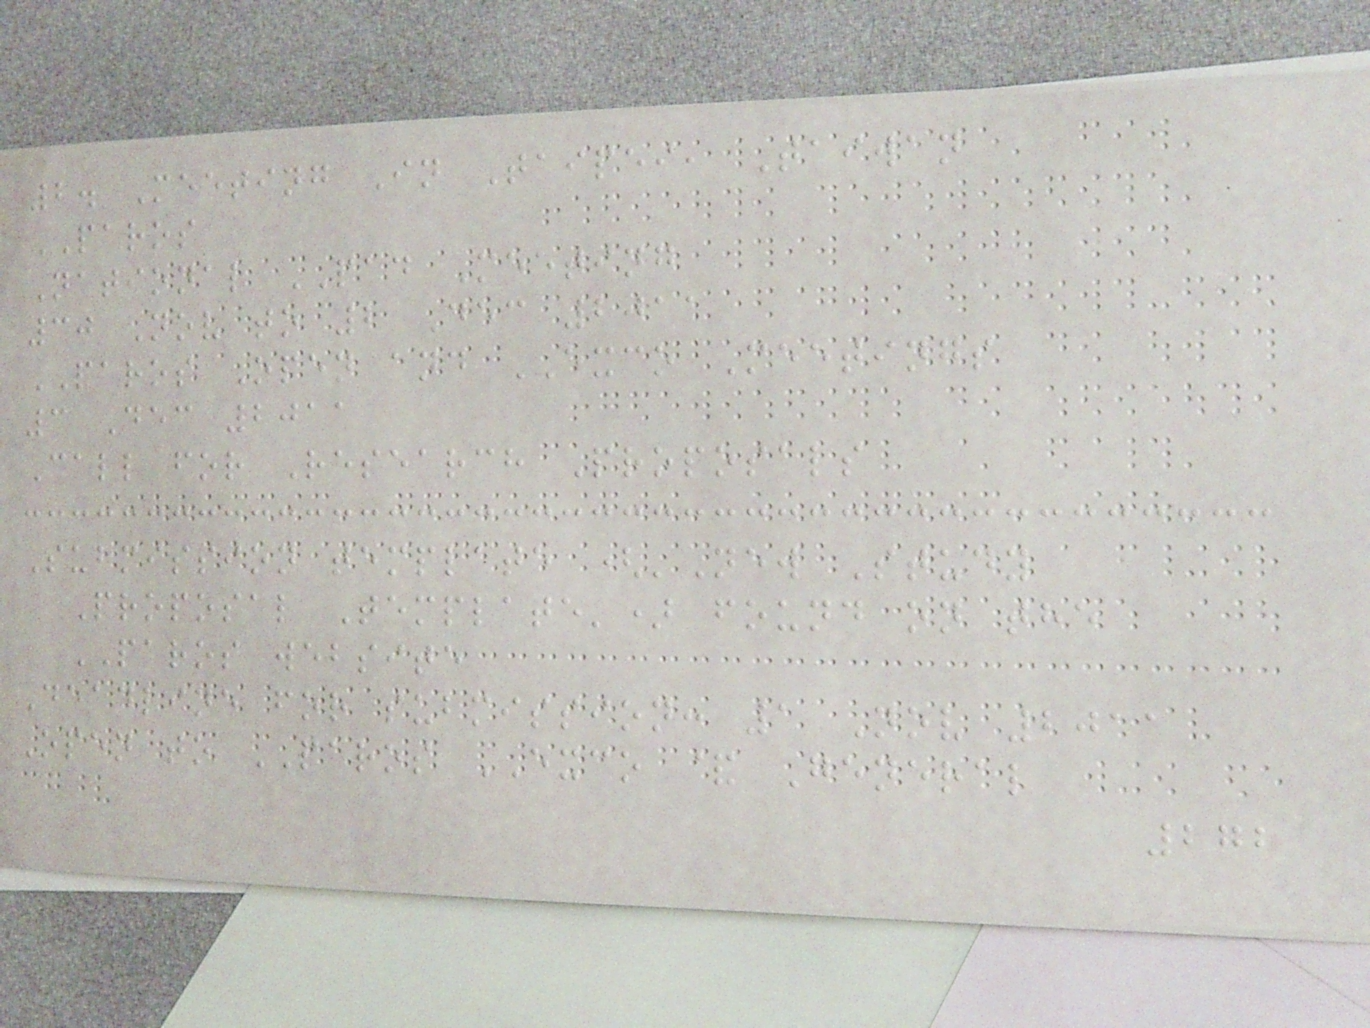2. Meeting In Taipei, Taiwan
PAROS
National PAD Meeting
30 Nov to 2 Dec 2011
PAROS Open and EXCO Meetings
3 Dec 2011
Call for Research Proposals
Submission template ('New Study
Proposal Template') found on the
PAROS website
Deadline for submission: 1 Nov 2011
Open to PAROS EXCO & General
272
